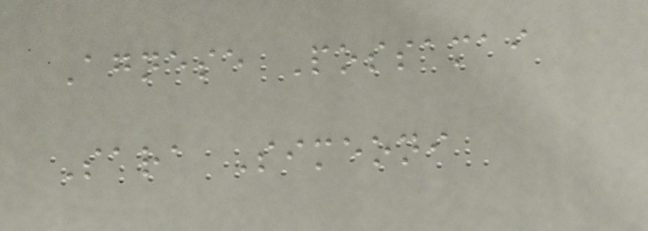Agnese Possamai
Sara Simeoni
